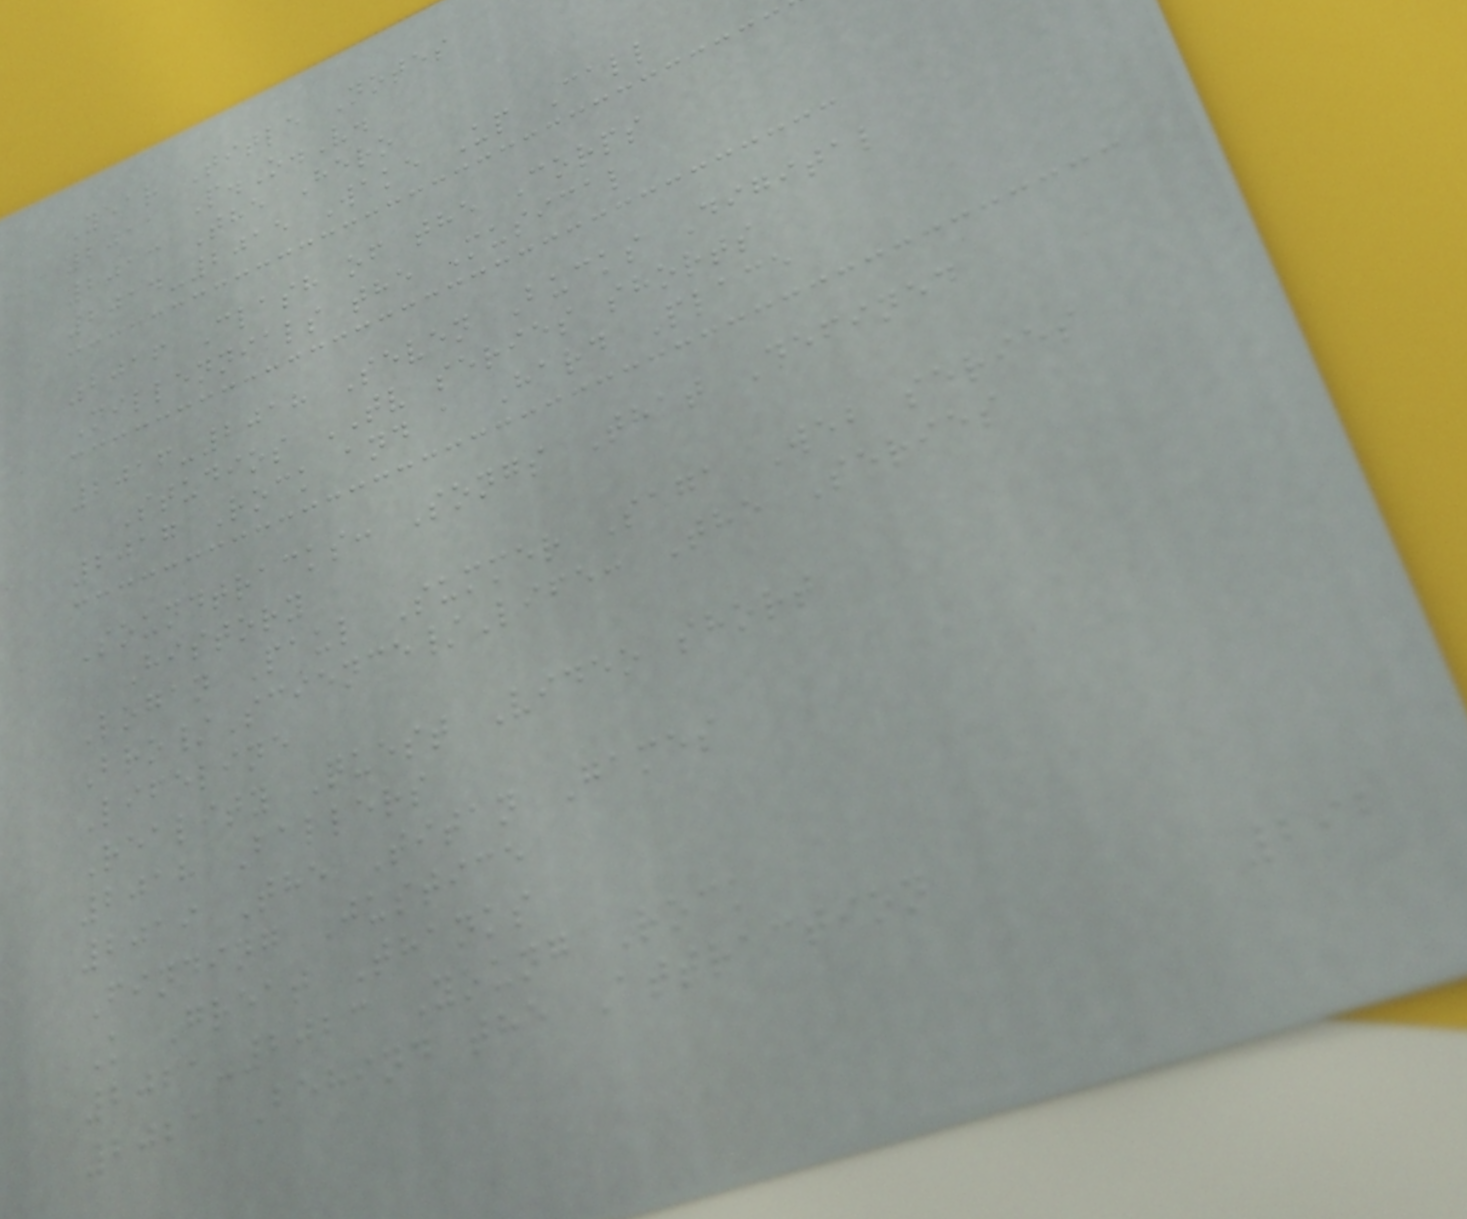Year Title Notes
2011 P.O.V.
2013 The Hero
2014-2015 Wake Up Call
2016 Clash of the Corps
Millennials the Musical
2016-2018 Seven Bucks Digital
Studios TV series shorts
2017 Rock and a Hard Place
Soundtracks: Songs That Defined
History
Logan Paul Summer Saga Web series
Bro/Science/Life: The Series
Lifeline
Reality Quest Video short
2018 Ballers
2019 The Titan Games
Finding Justice
K Great Thanks
2021-2023 Young Rock
2021 Behind the Attraction
292
